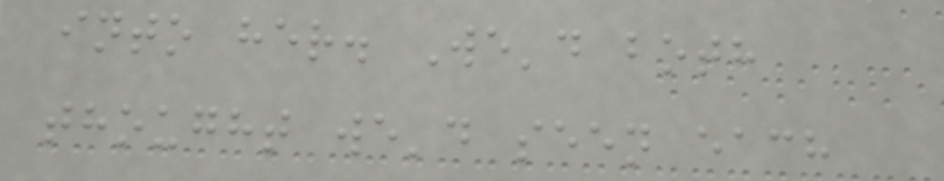into her. We'd both
thought we'd seen each
